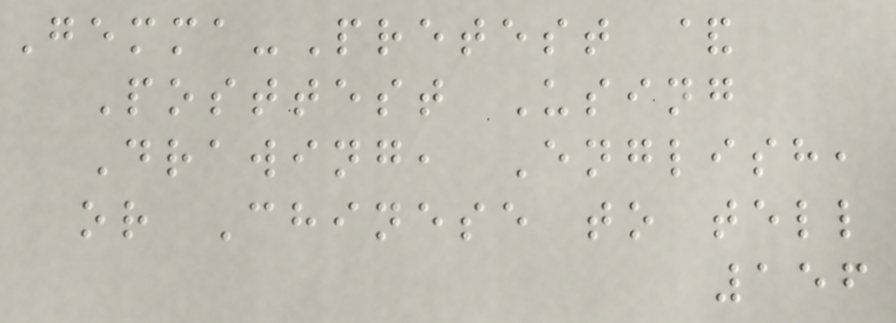Gemma-Pretest &
Posttest Using
Drawing, English,
or Chinese to tell
156
